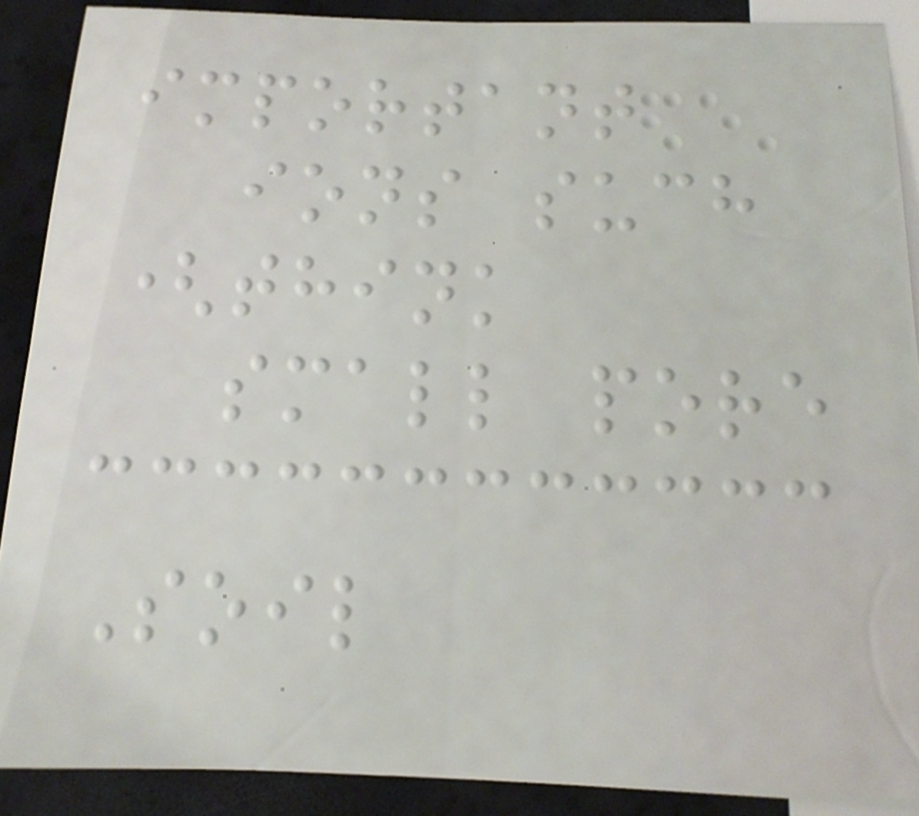important
ions such
(think
small pore
Soil
